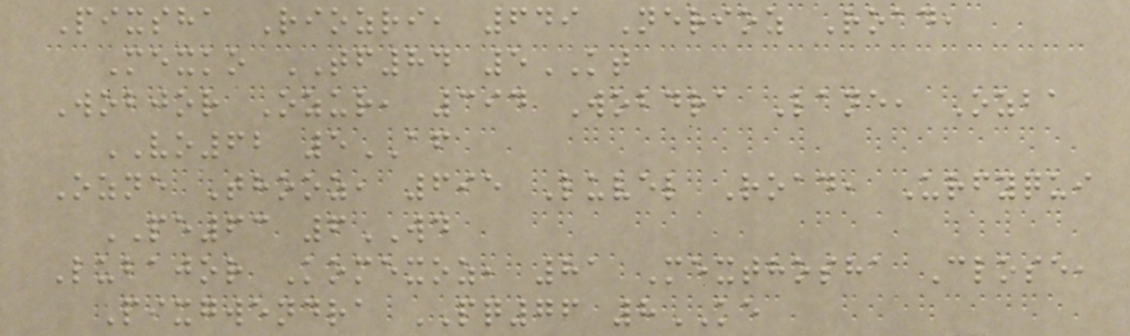Pixsha Riozri, 649 Nerioz Road,
Mexko TF84 5KT
Wobjor Ozur, 394 Wobdra Lane, Ozba
VO62 5AF
Ozne Thooz, 695 Luvel Road, Urfyqui
PE63 6WD
Lubajor Komexoz, 81 Mexthosha Close,
Pixgwendra PQ76 8KE
